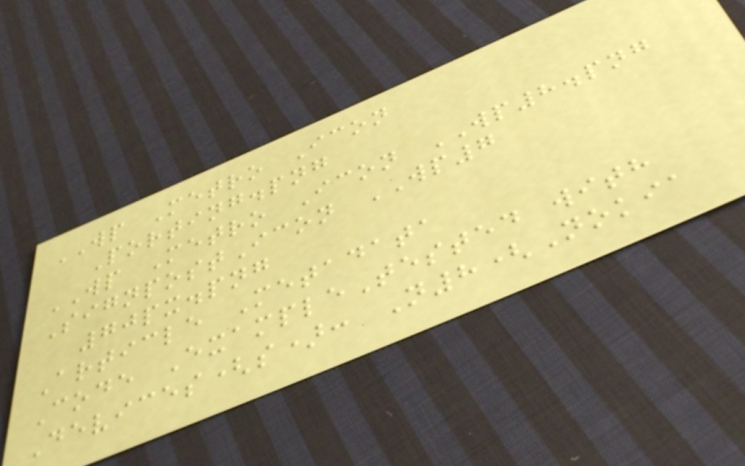WP Metro Icon
Porting.png
WP Metro Icon WP8.png
SignpostIcon WP7
70px.png
Article Metadata
Code ExampleTested with
Devices(s): N8(Nokia
